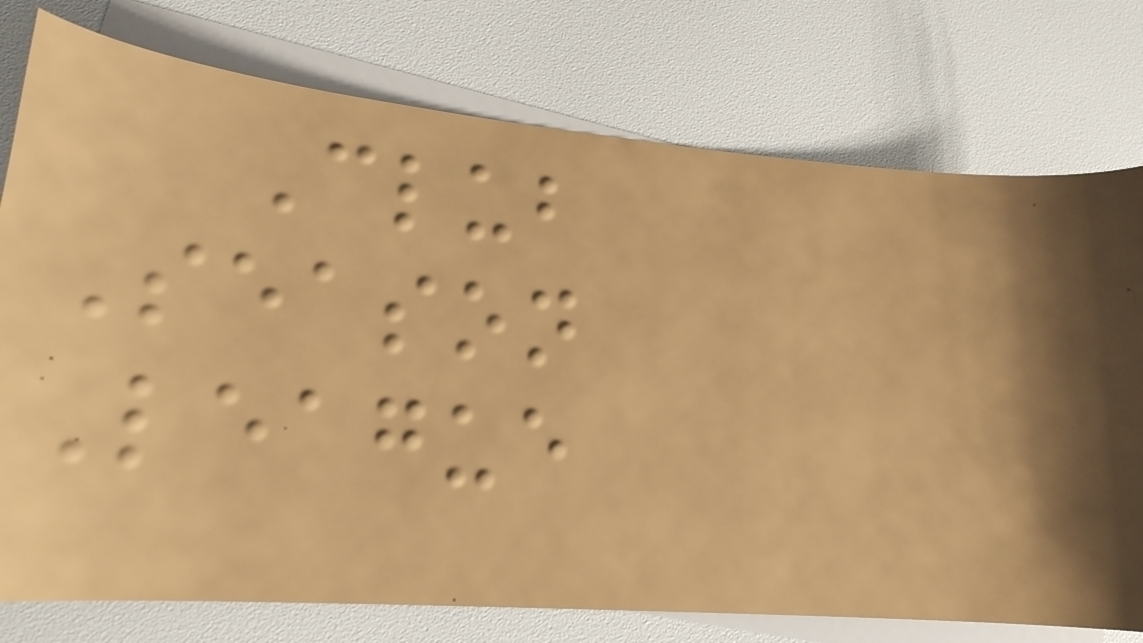Club
Season
League
